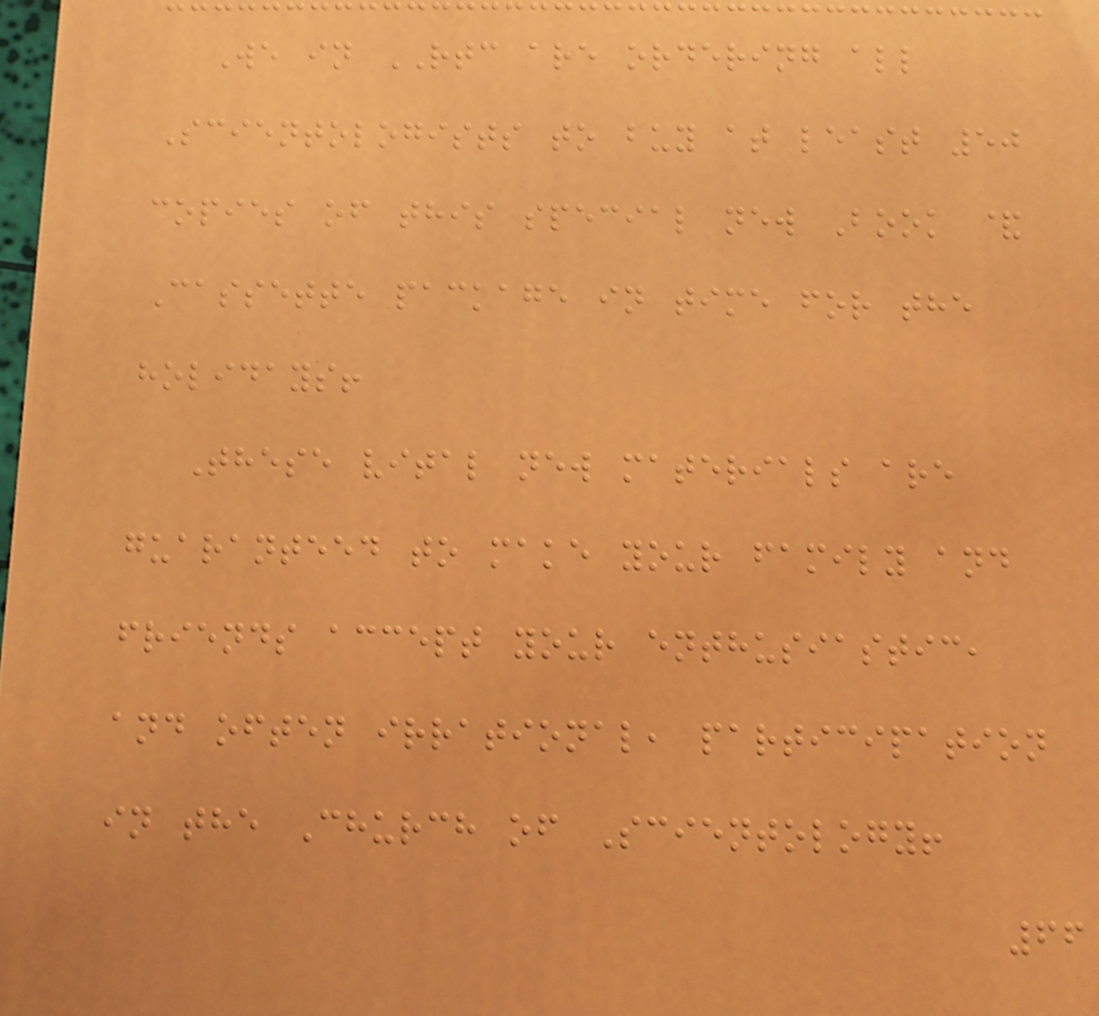We in RTC are ordering all
Scientologists to buy at least 50
copies of this special new Book &
Cassette package in time for the
holidays!
These vital new materials are
guaranteed to make your family and
friends accept your enthusiastic,
and often irrational, participation
in the Church of Scientology!
66
